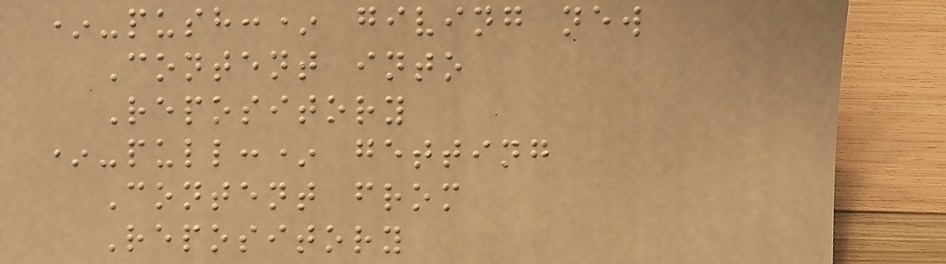*-push:* giving new
Content into
Repository
*-pull:* getting
Content from
Repository
